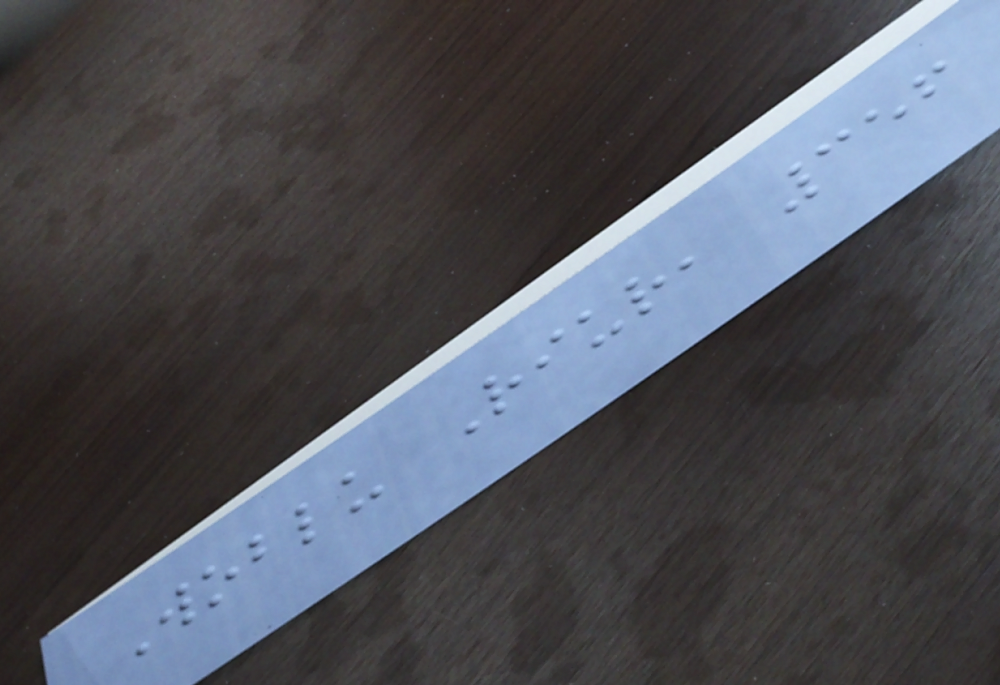Woblu Riur, 356
